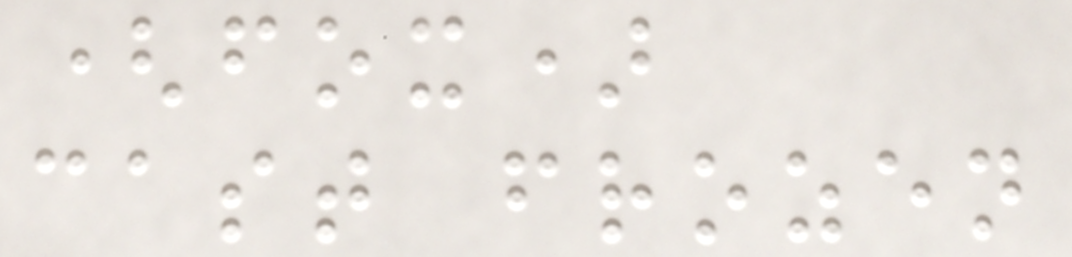(fox)
cast frozen
